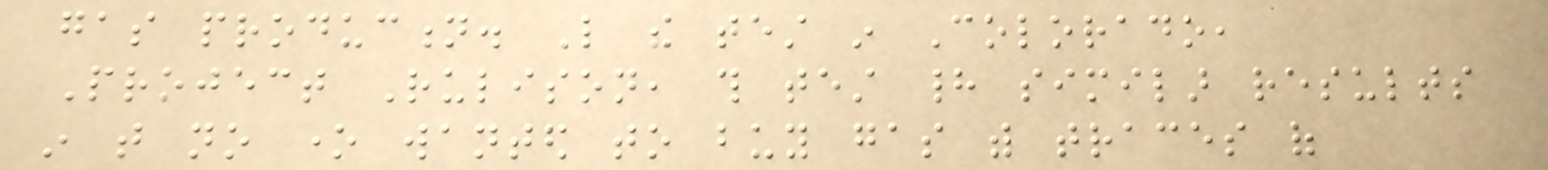gas production. Like the test in Colorado,
Project Rulison, this test had similar results
in that no one wanted to buy gas with traces of
